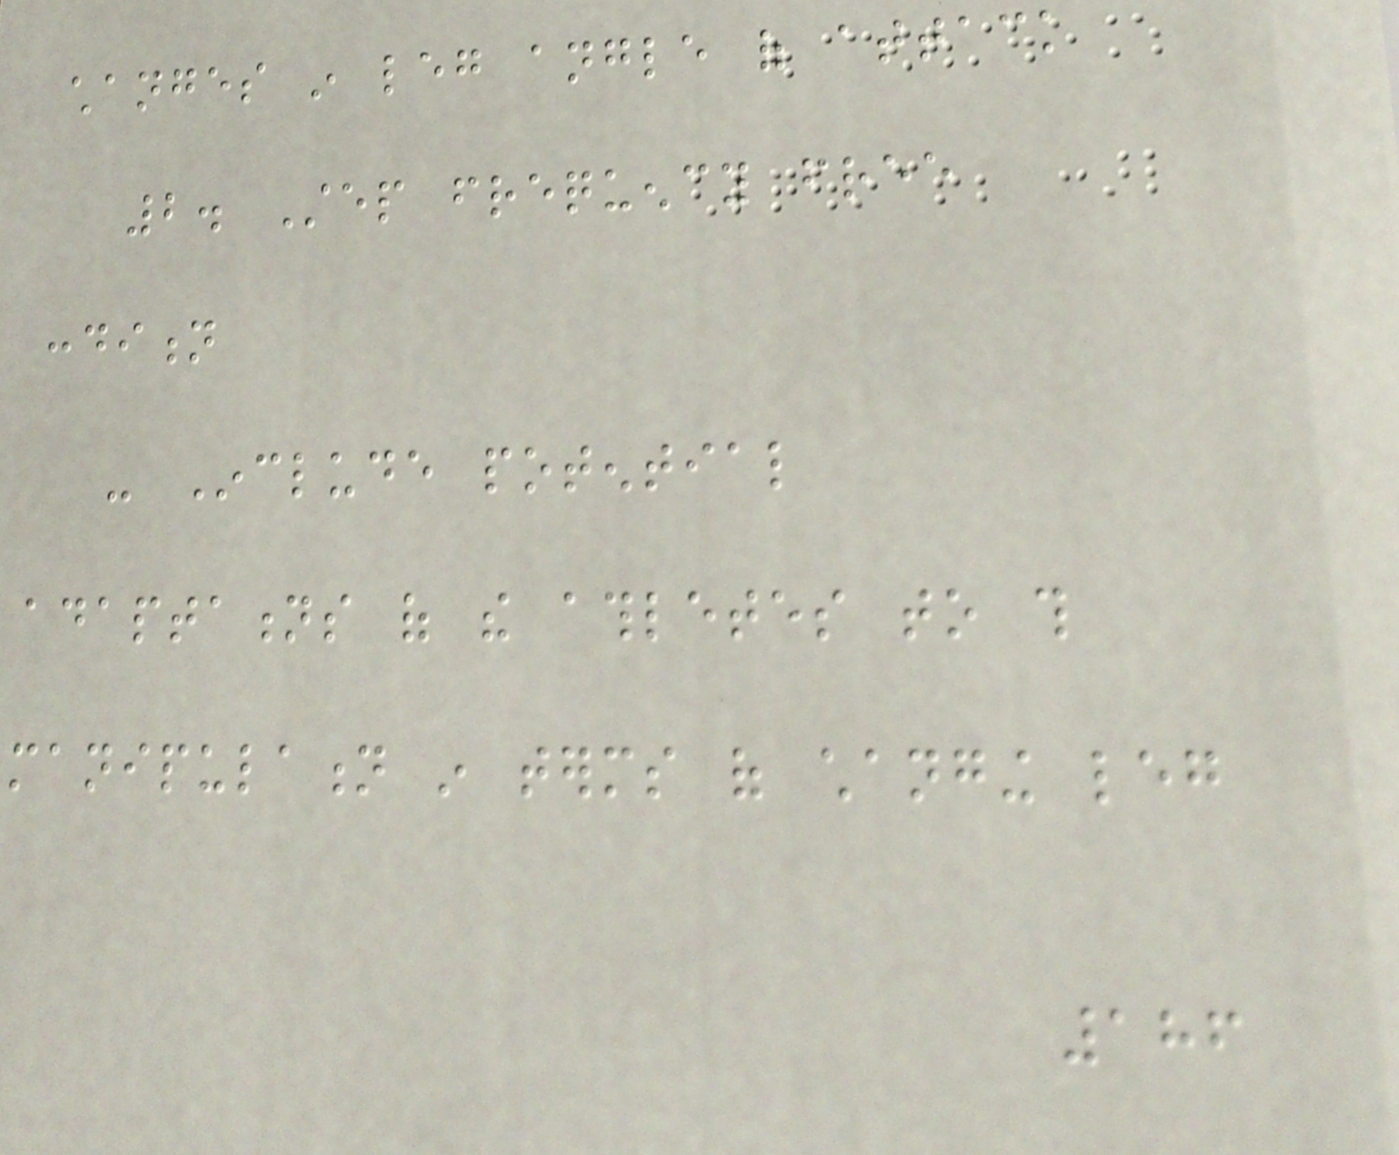changes in leg angle of attack
2. Step frequency free
condition
- Include potential
adaptations of the athletes to this
manipulation in terms of changing leg
186
